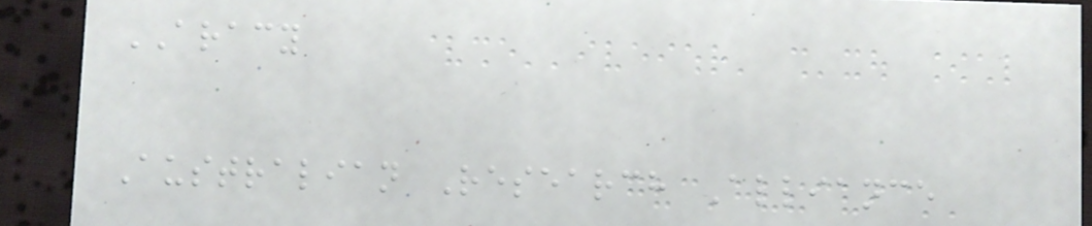ARACY
Australian Research Alliance
